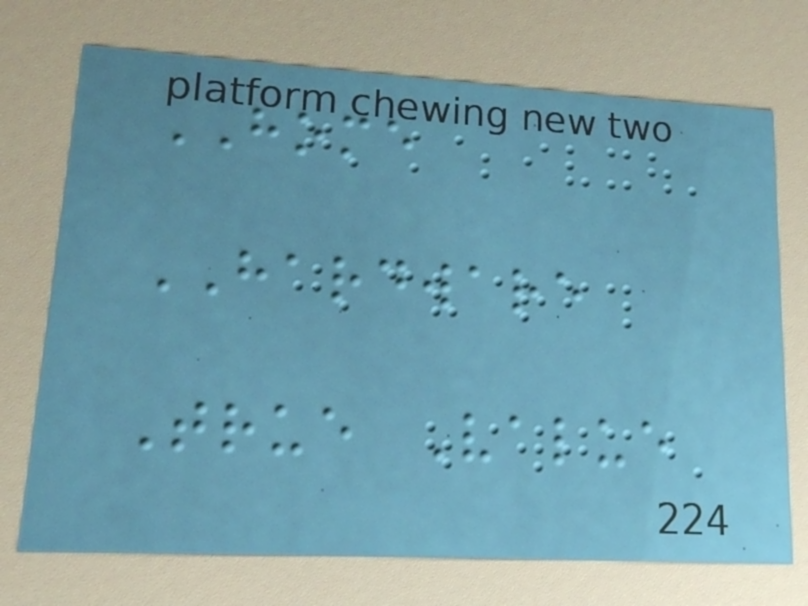HOME
HARDWARE
True Value
